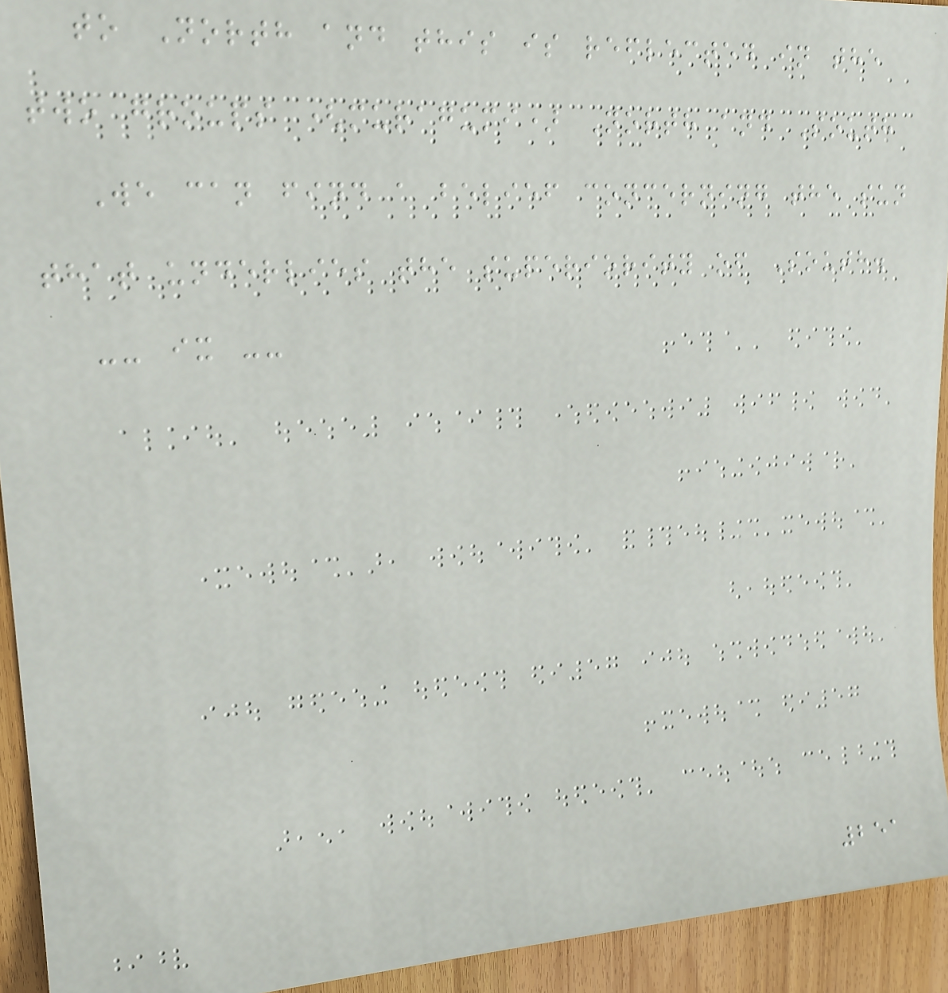to North and this is reflected in the
two groups (muragumi) North and South
We can find a belief concerning the sun
that underlies the superiority of South.
-- ix --
251
